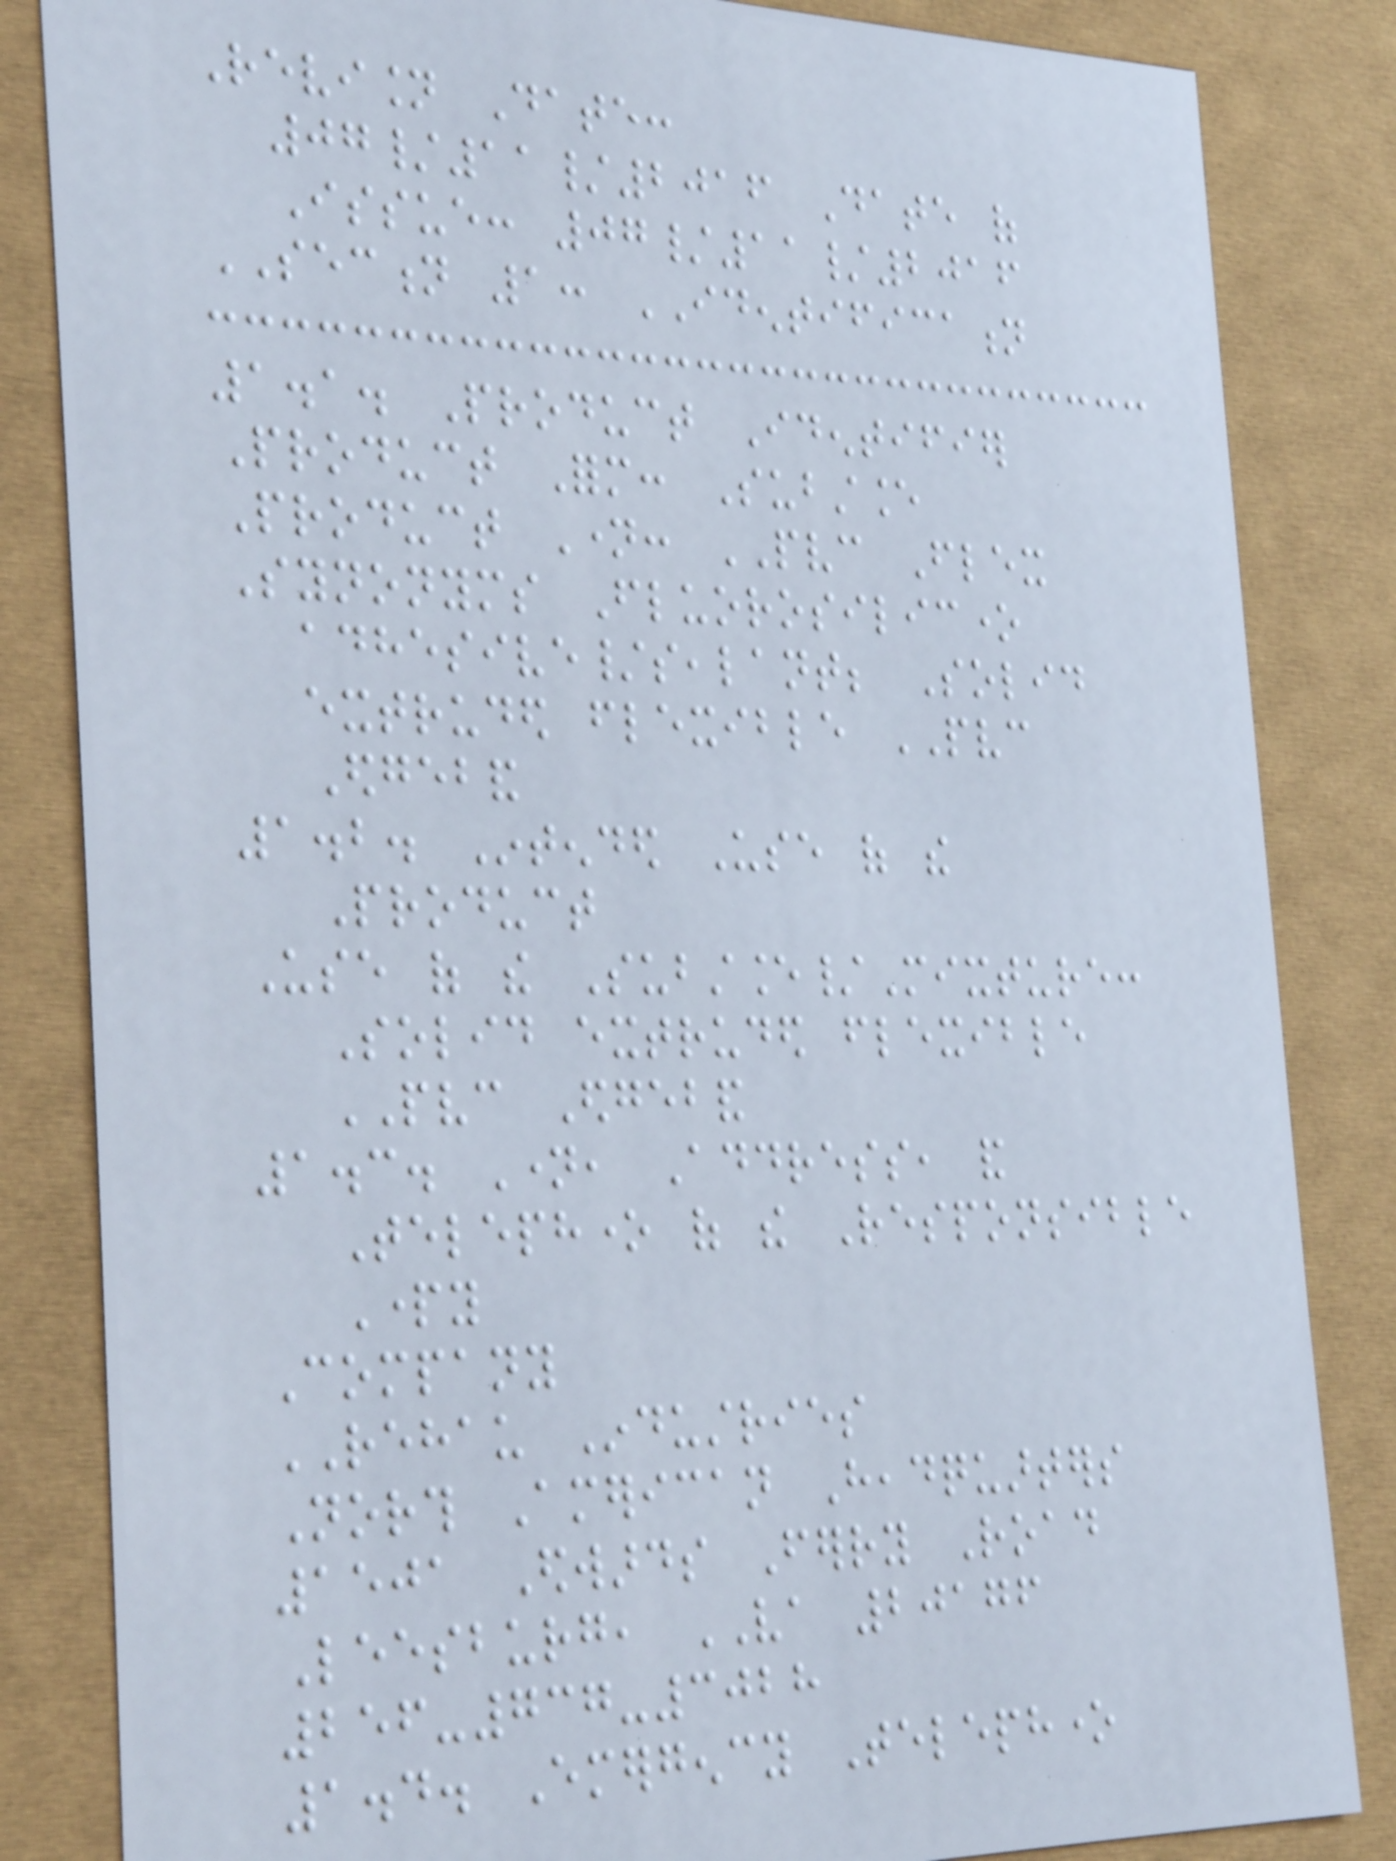Revision Date:
07/11/2016 Date of
Issue: 07/11/2016
SECTION 1: IDENTIFICATION
1.1. Product Identifier
Product Form: Substance
Product Name: PVC Flex
Synonyms Fluorosilicone
adhesive/sealant; Solid
extruded flexible PVC
Edgeband
1.2. Intended Use of the
Product
Use of the Substance/Mixture:
Solid extruded flexible
PVC Edgeband
1.3. Name, Address, and
Telephone of the Responsible
Party
Company
REHAU Industries
North American Headquarters
1501 Edwards Ferry Road
Leesburg, VA 20176
256-737-3028
1.4. Emergency Telephone
